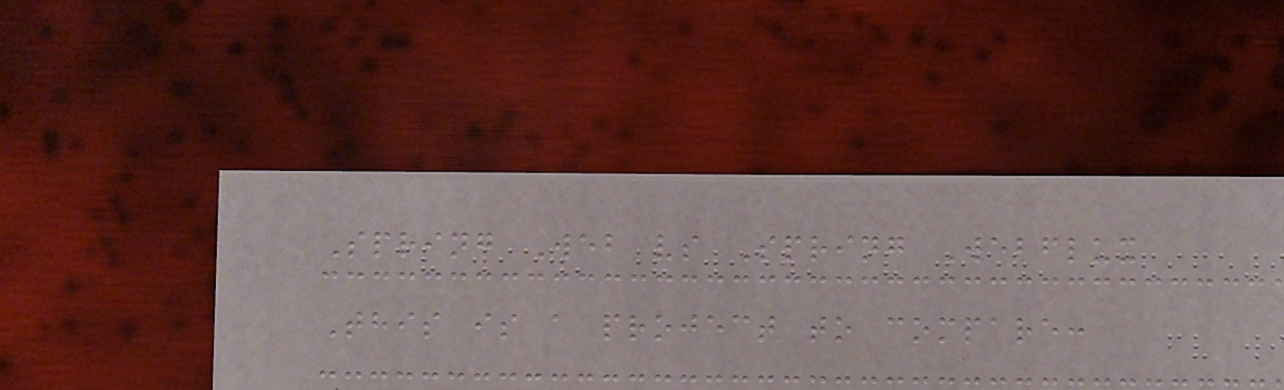Spring Web vs Spring Webflux
This is a project to compare:
